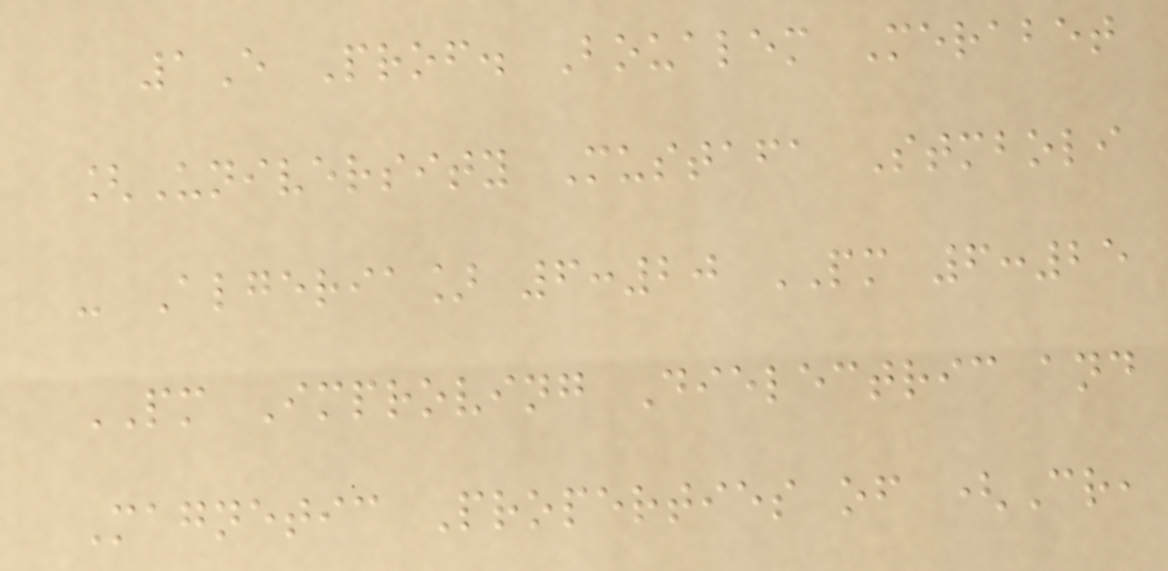1E Prof. Boualem Merabet
[University Mustafa Stmboli
- Algeria] 6:20 PM 6:25
PM Improving Dielectric and
Magnetic Properties of (Cr,
